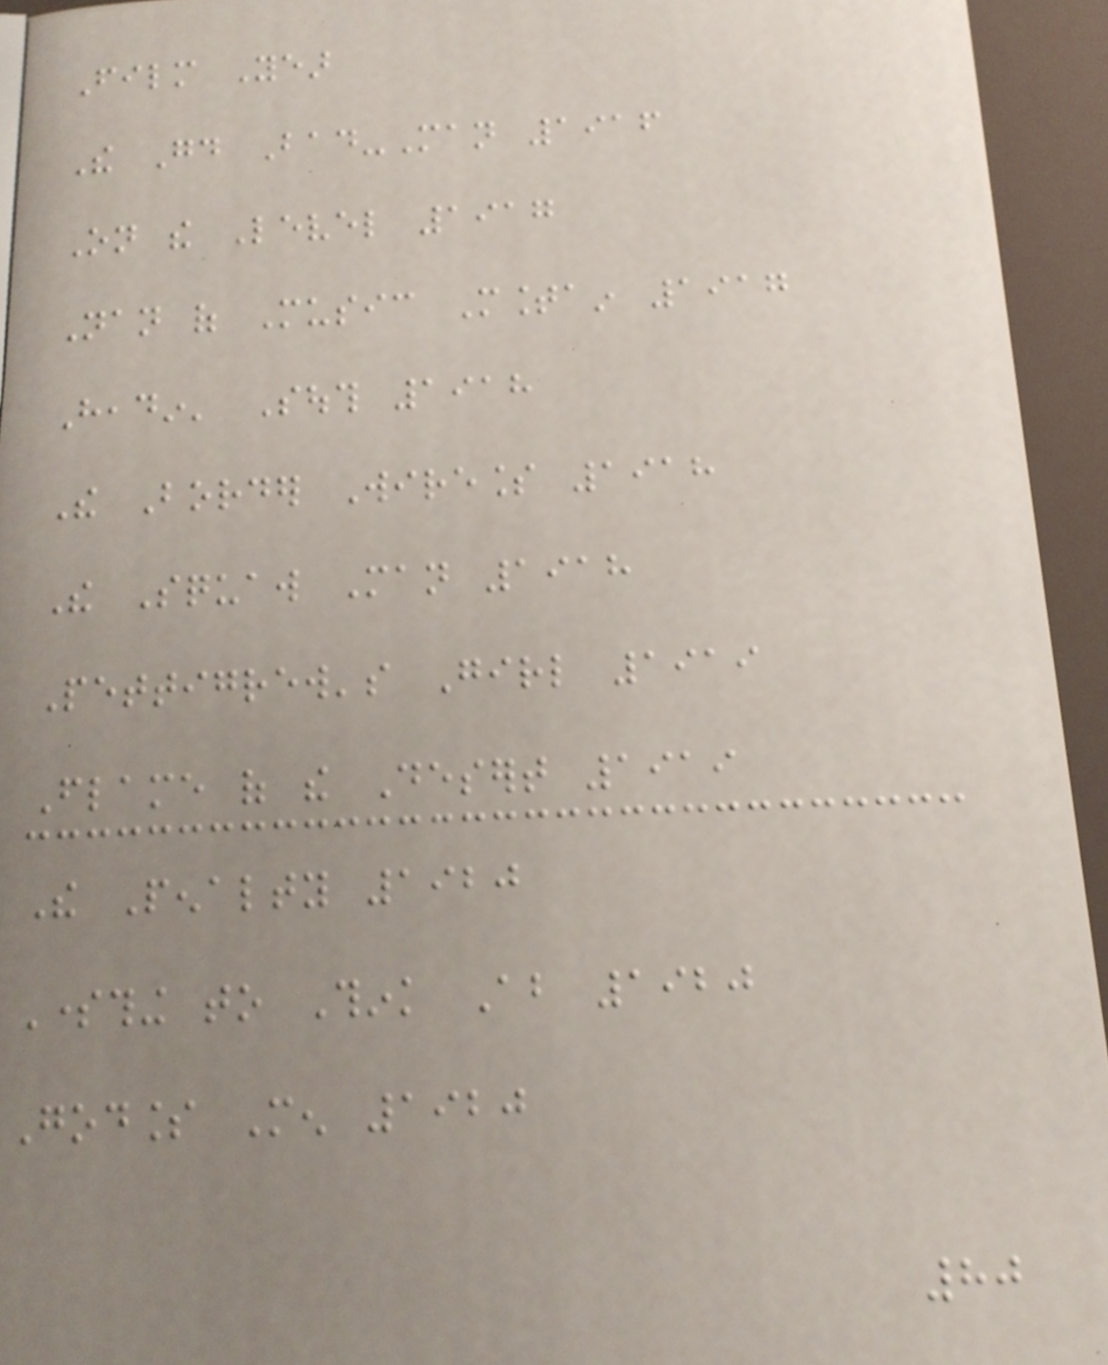Film Year
The Good Bad-Man 1916
On the Level 1917
Nan of Music Mountain 1917
Headin' South 1918
The Border Wireless 1918
The Squaw Man 1918
Pettigrew's Girl 1919
Flame of the Desert 1919
The Penalty 1920
Something to Think About 1920
Godless Men 1920
80
